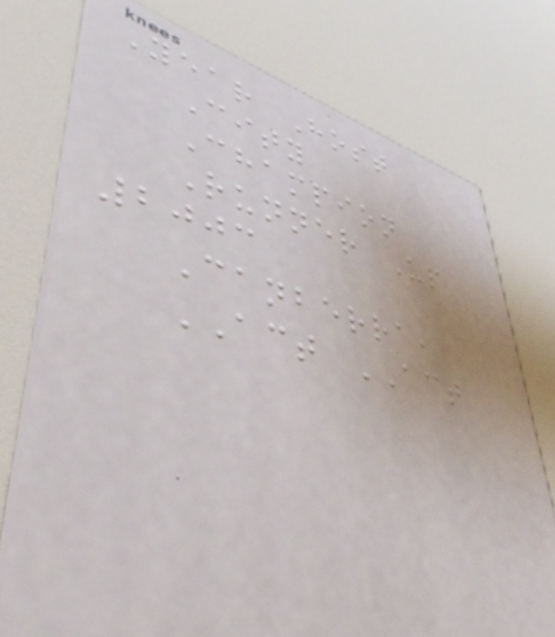Year Host
City
Champion
Runner Up
2003
Canberra,
ACT ACT
